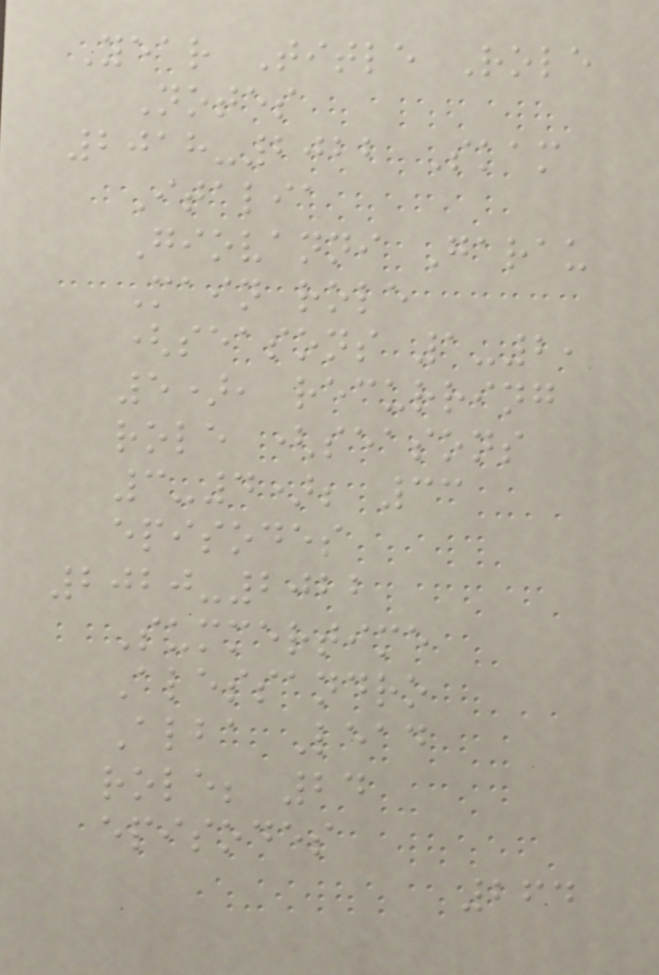Year Title Role
Notes
2018-2022 Skam
Italia
Giovanni Garau
Main role
(seasons 1-2,
5), recurring
role (seasons
3-4); 33
episodes
2020-2022
Summertime
Alessandro
Alba Lead
role; 24
episodes
264
